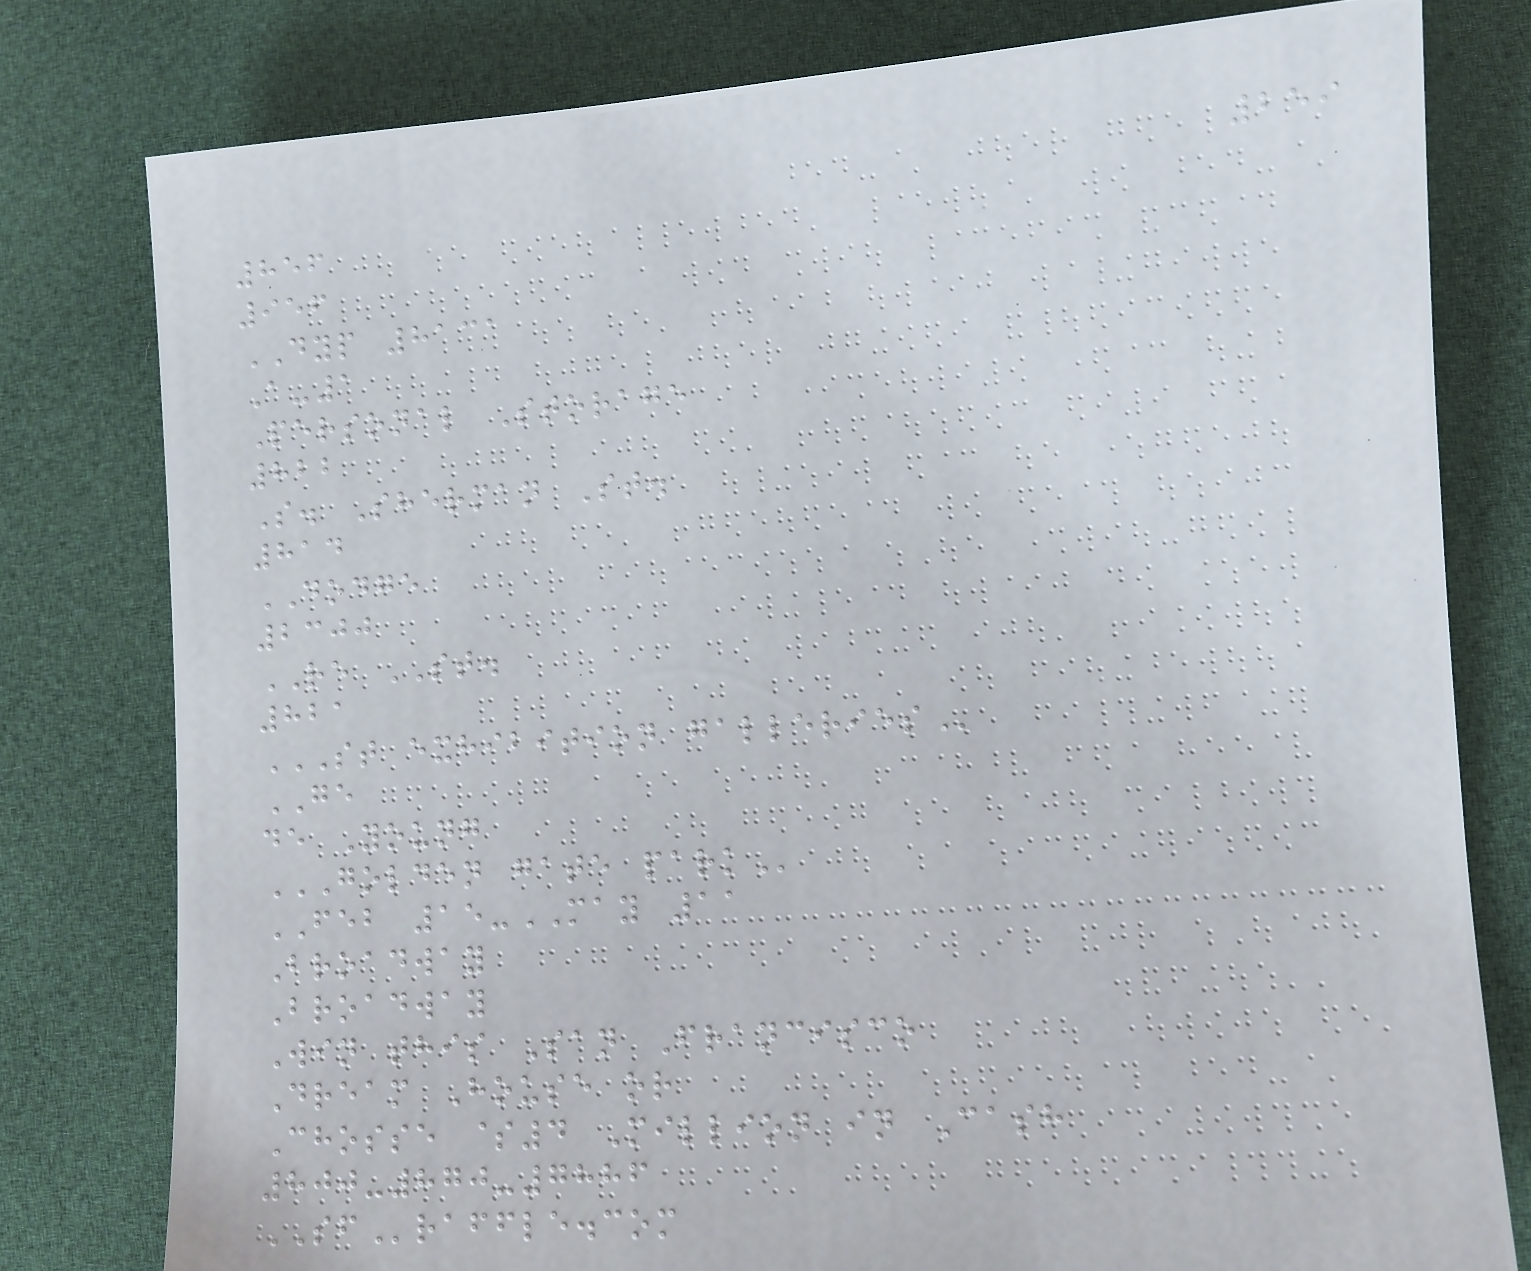259
856
956
DYP 8131
A-1
Personal Storage
822
S. Sherman St.
814
DODGE
2300
RE ST.
821
ST EXHIBITION GALLERIES
GE
de Young
GOLDEN GATE PARK
FEB 15-MAY 11
Broadway
Broadway
Win this San Francisco
Dream House or
Chosse $4 Million in Cash
800-870-7886
SFraffle.com
